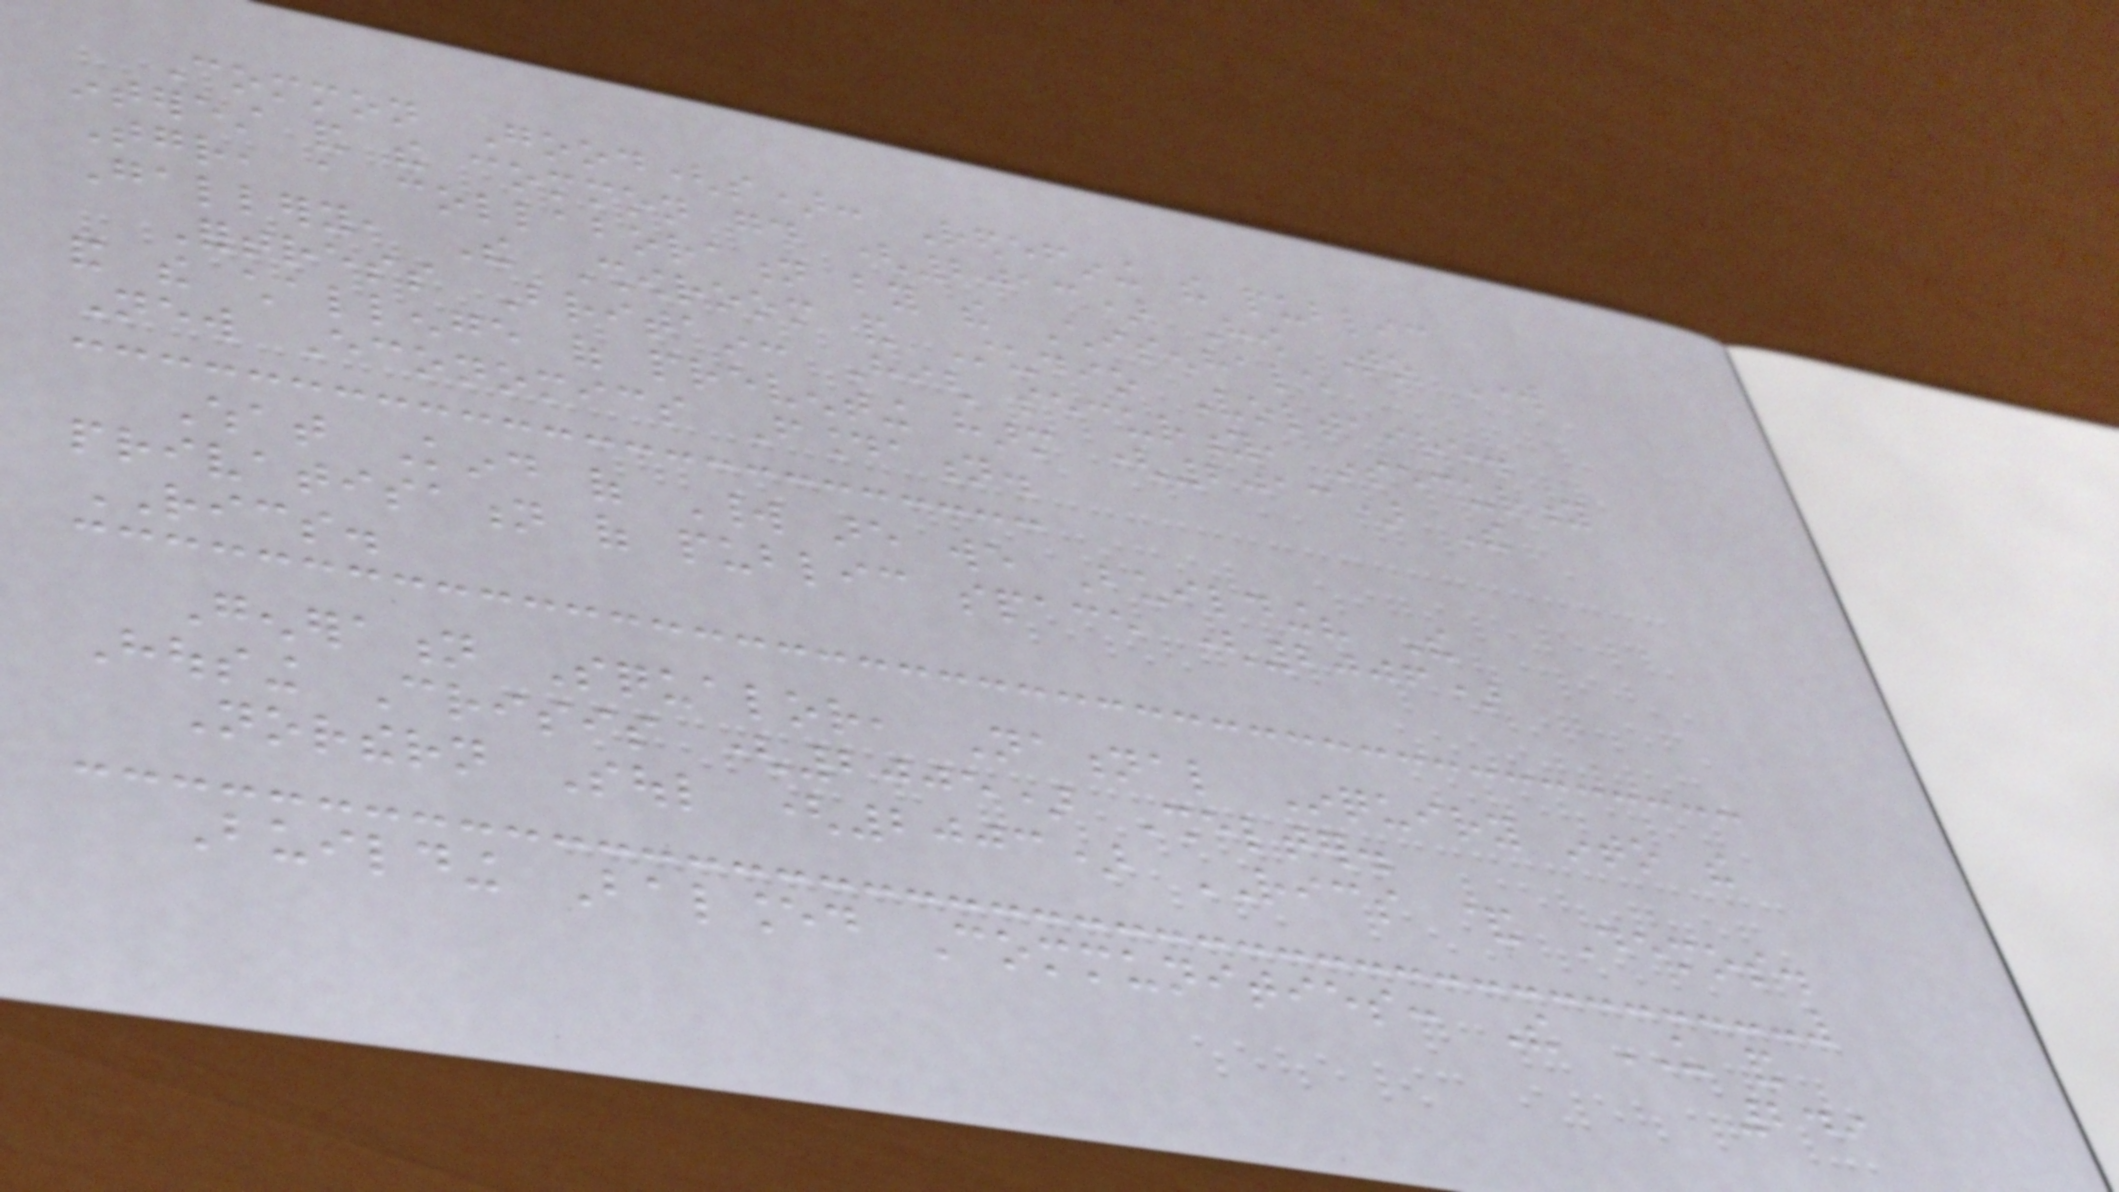Common Good(s): Redefining the public
interest and the common good (2013) How To Work
Together, a collaboration by the Chisenhale
Gallery, The Showroom and Studio Voltaire.
Fortress Britain: High security, insecurity
and the challenge of preventing harm (2013) The
New Economics Foundation.
What Kind of World are we Building? The
privatisation of public space (2006)
RICS.
Generation Squalor, National Inquiry into the
Housing Crisis (2005) Shelter.
Northern Soul (2003) RICS & Demos.
Building Balanced Communities: The US and
249
